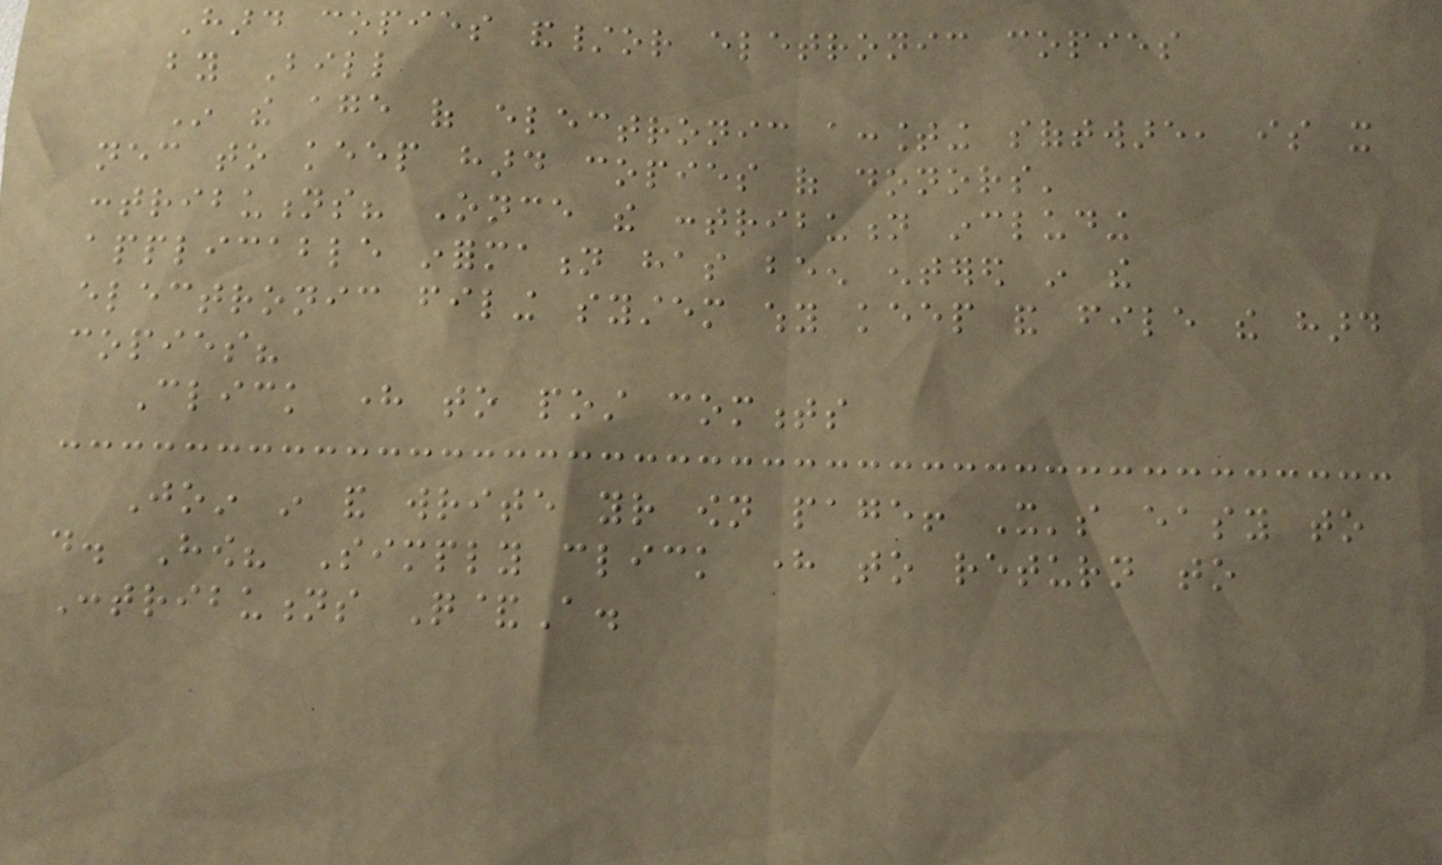Hard copies and/or eletronic copies
by Bill
In the age of electronic accounting software, is it
necessary to keep hard copies of donors'
contributions? Once the contribution including
applicable information has been entered in the
electronic filing system why keep and file the hard
copies?
Click here to post comments
Join in and write your own page! It's easy to
do. How? Simply click here to return to
Contributions Q&A.
